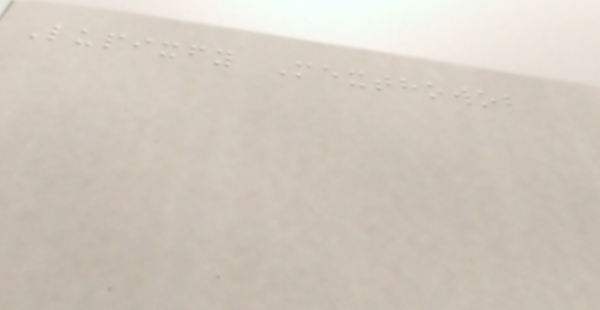Lupixfy Mexthowob
